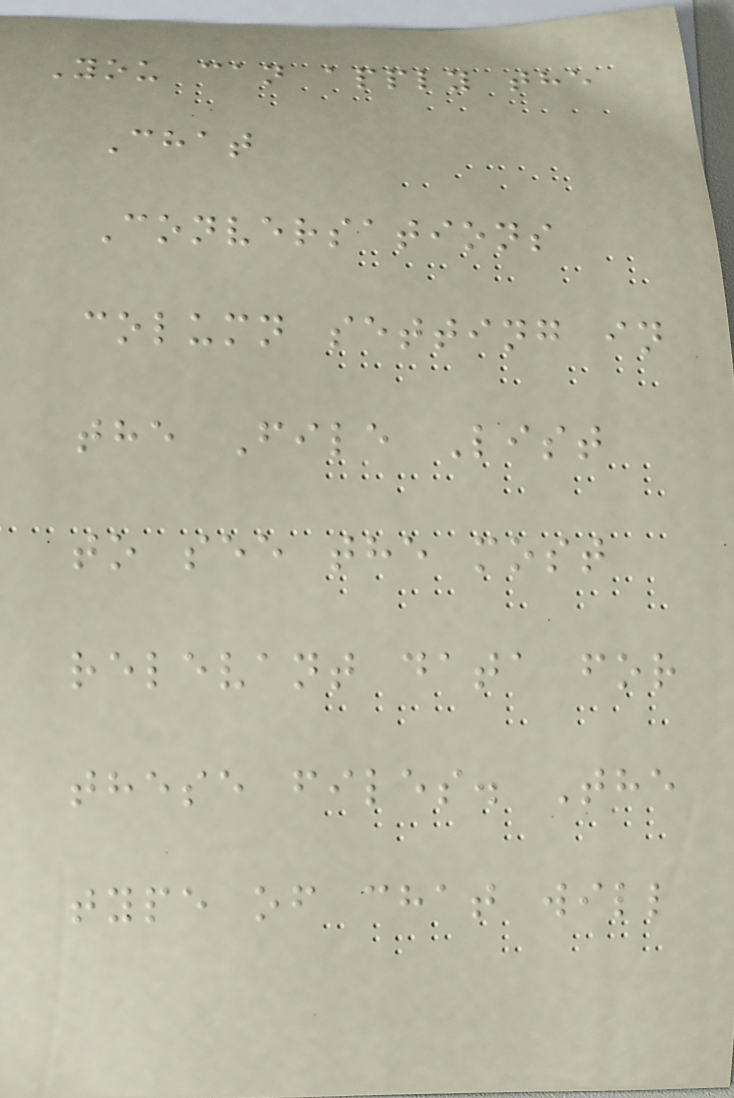You can apply the
Chat
Conversations
column setting in
the File List
to see the most
relevant data for
these files. The
type of chat will
